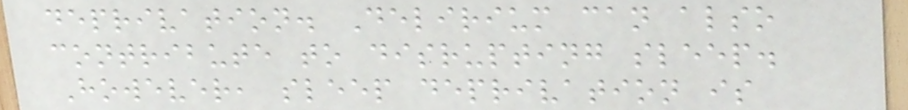deprivation. Delirium can also
contribute to disrupting sleep.
However, sleep deprivation is
